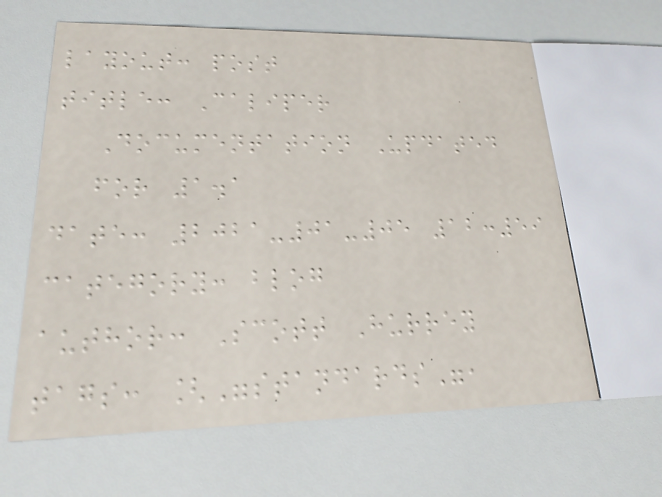layout: post
title: Caliper
Documentation Updated
for 1.1
date: 2021-01-05 12:59
category: blog
author: Scott Hurrey
tags: ["standards",
